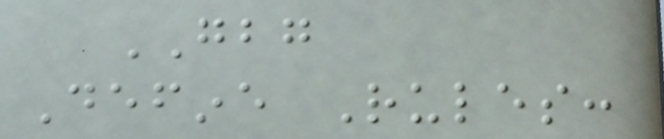GBG
Define Rules:
